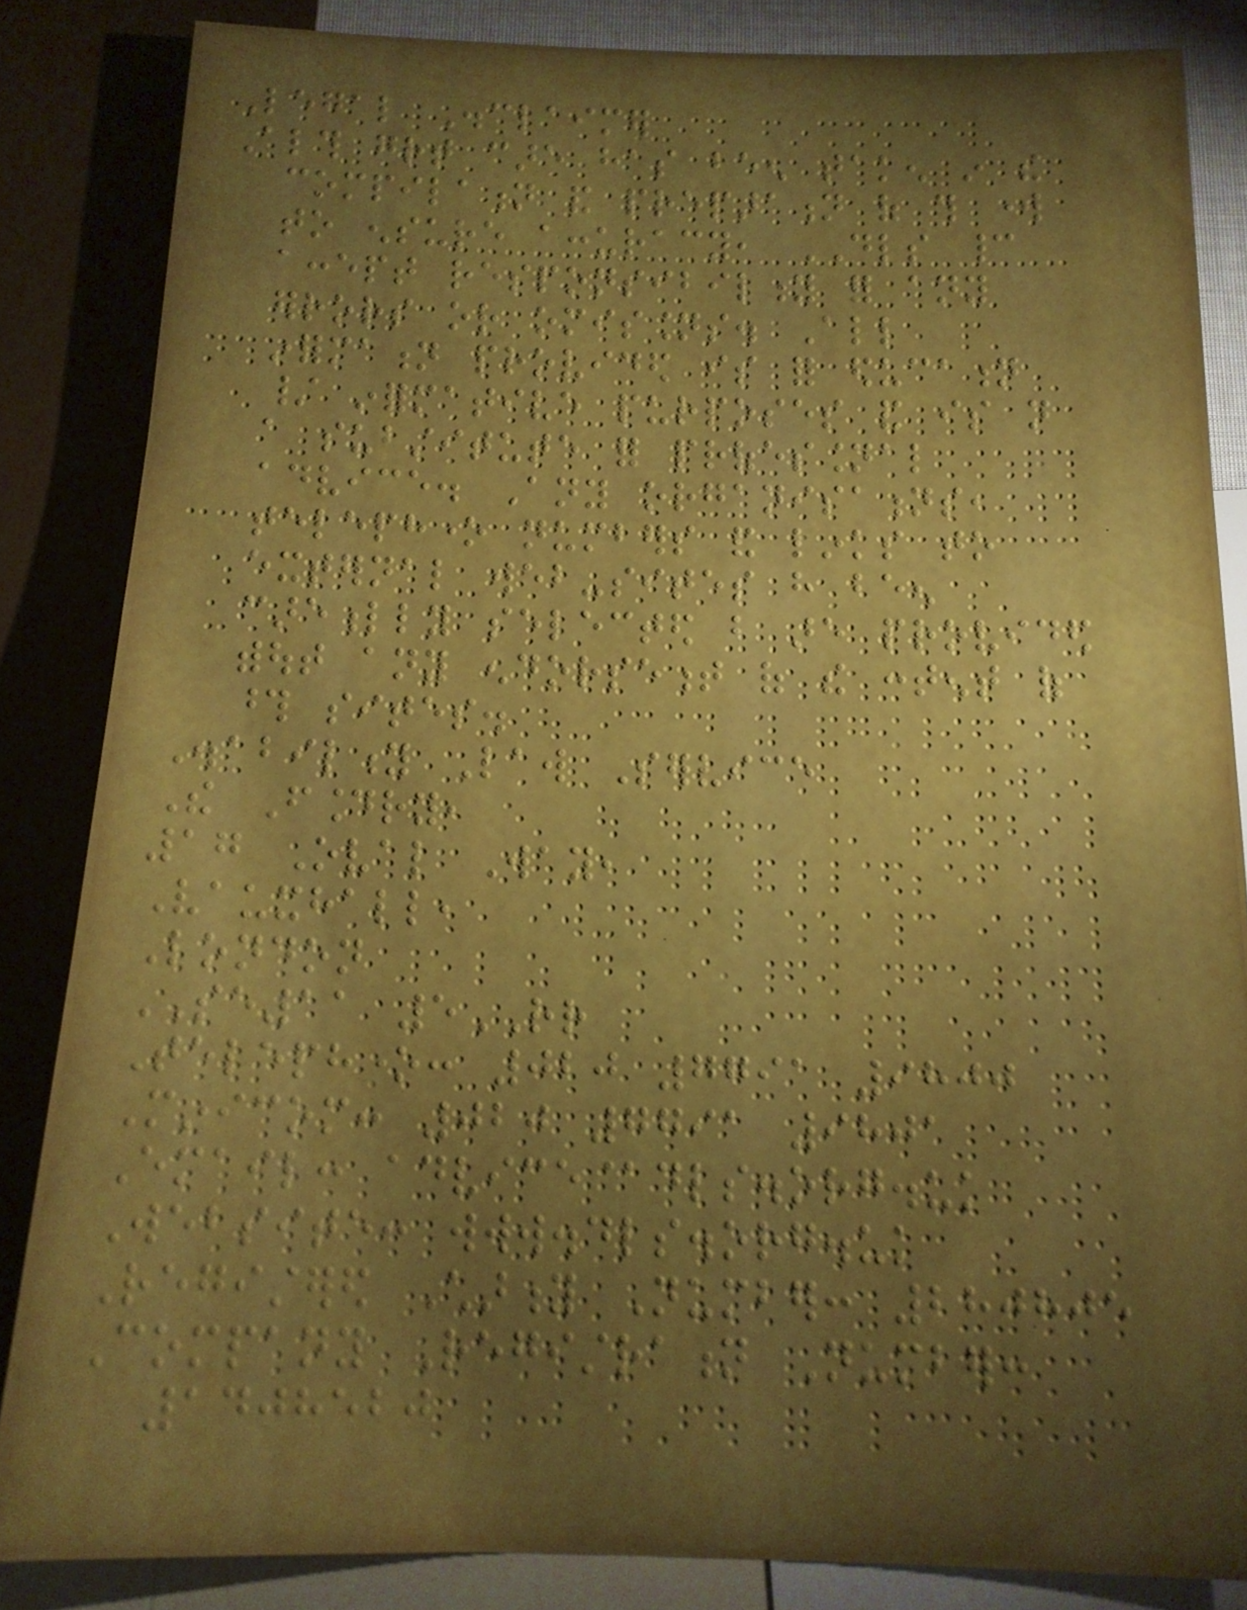Legal Disclaimer
Although great care has been taken in the
compilation and preparation of this work
to ensure accuracy, DLS cannot
accept responsibility for any
errors or omissions. All
information provided is for education
/ informative purposes and is not
a substitute for professional
advice. Any organisations,
telephone numbers and links to
external web-sites have been
carefully selected but are provided
without any endorsement of the content of
those sites.
Disability Law Service
The Foundry,
17 Oval Way,
Vauxhall,
London
SE11 5RR
Telephone: 020 7791 9800
Minicom: 020 7791 9801
Email: advice@dls.org.uk
Website: www.dls.org.uk
Registered Charity Number: 280805
Company Registration Number:
1408520
